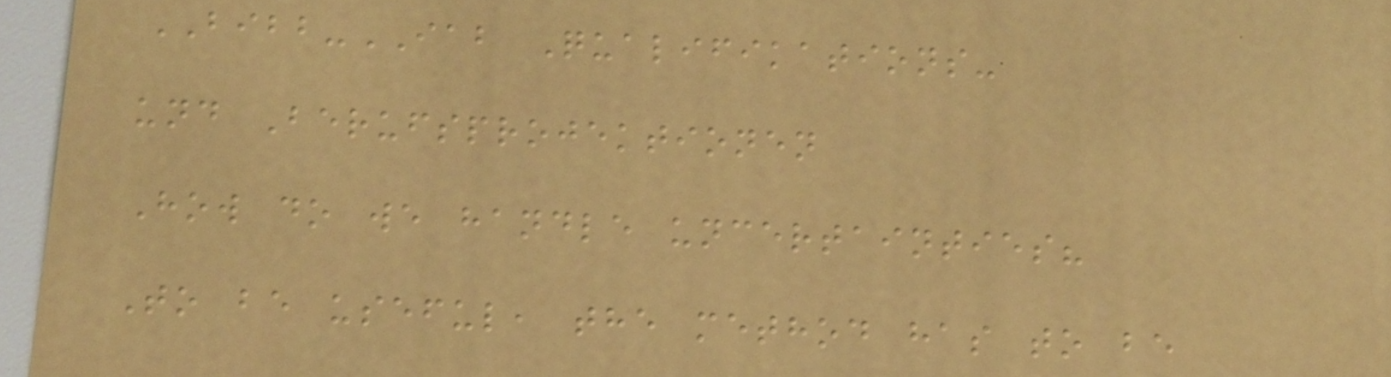BIBB-IAB Qualifikations-
und Berufsprojektionen
How do we handle uncertainties?
To be useful, the method has to be
